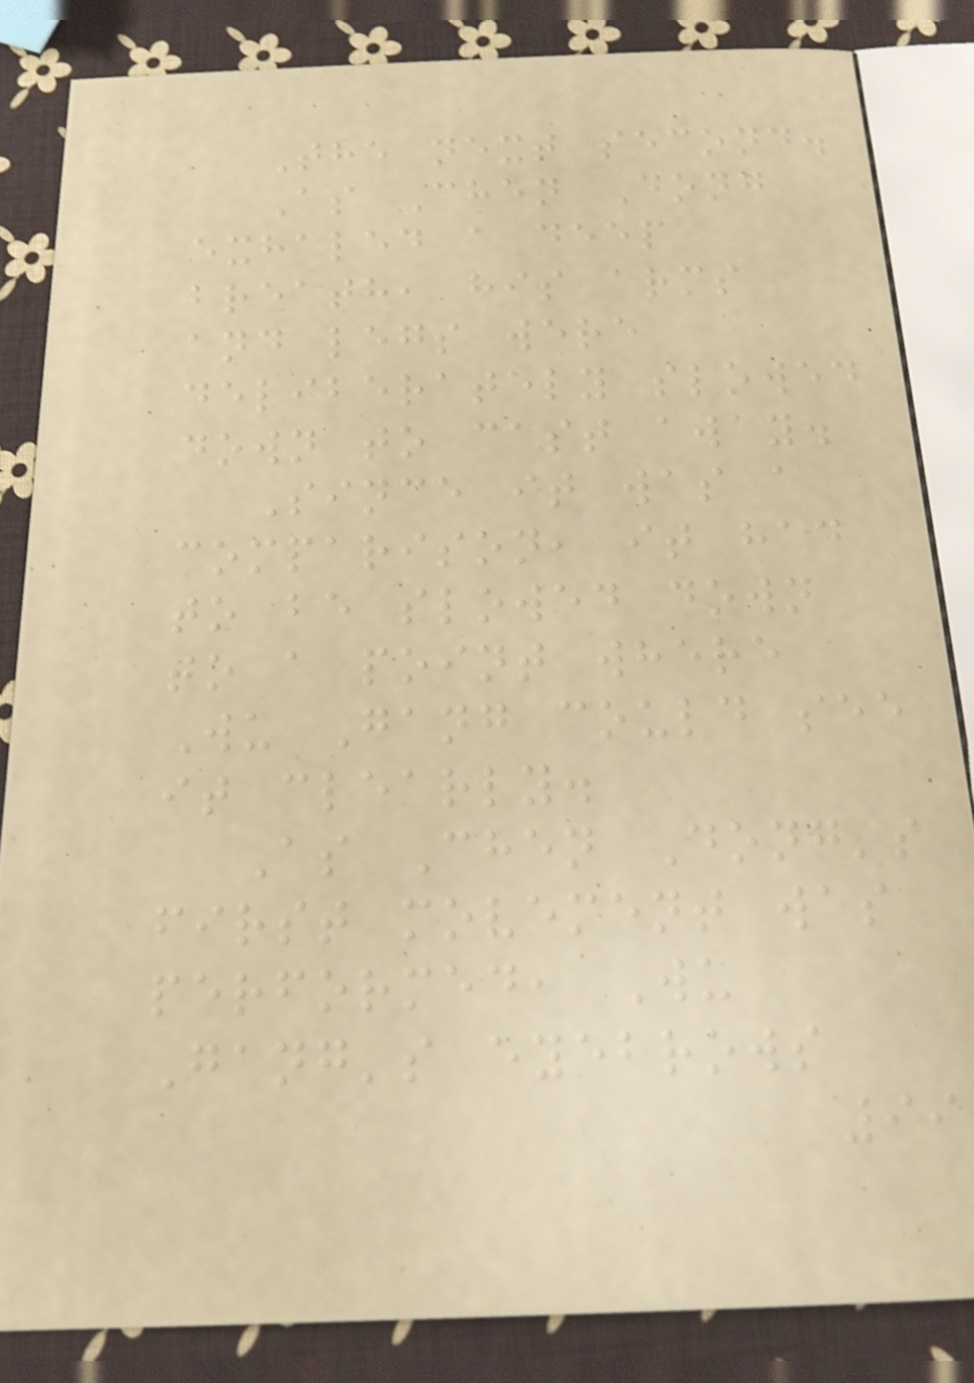The next second.
As Chen Dong
exhaled a deep
breath, his arms
and legs were
deliberately slowed
down to cast away.
Since it was a
comparison, it had
to be slowed down
to a point where
Wu Gang could see
it clearly.
As Chen Dong's
first movement was
performed, Wu
Gang's eyebrows
99
